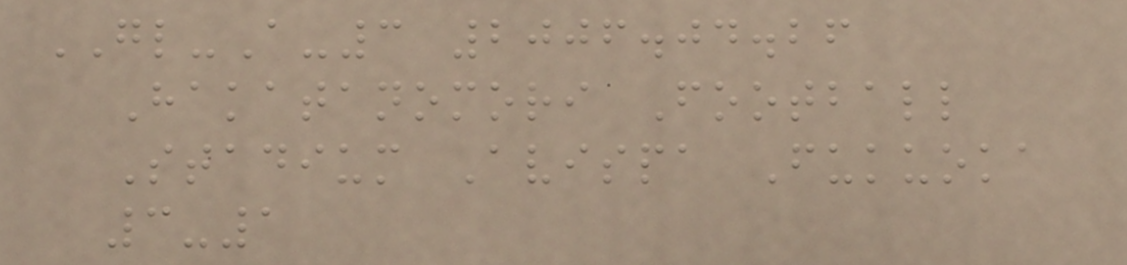GL-A-3 2006.04.26
Hakatanomori Football
Stadium Avispa Fukuoka
3-1
